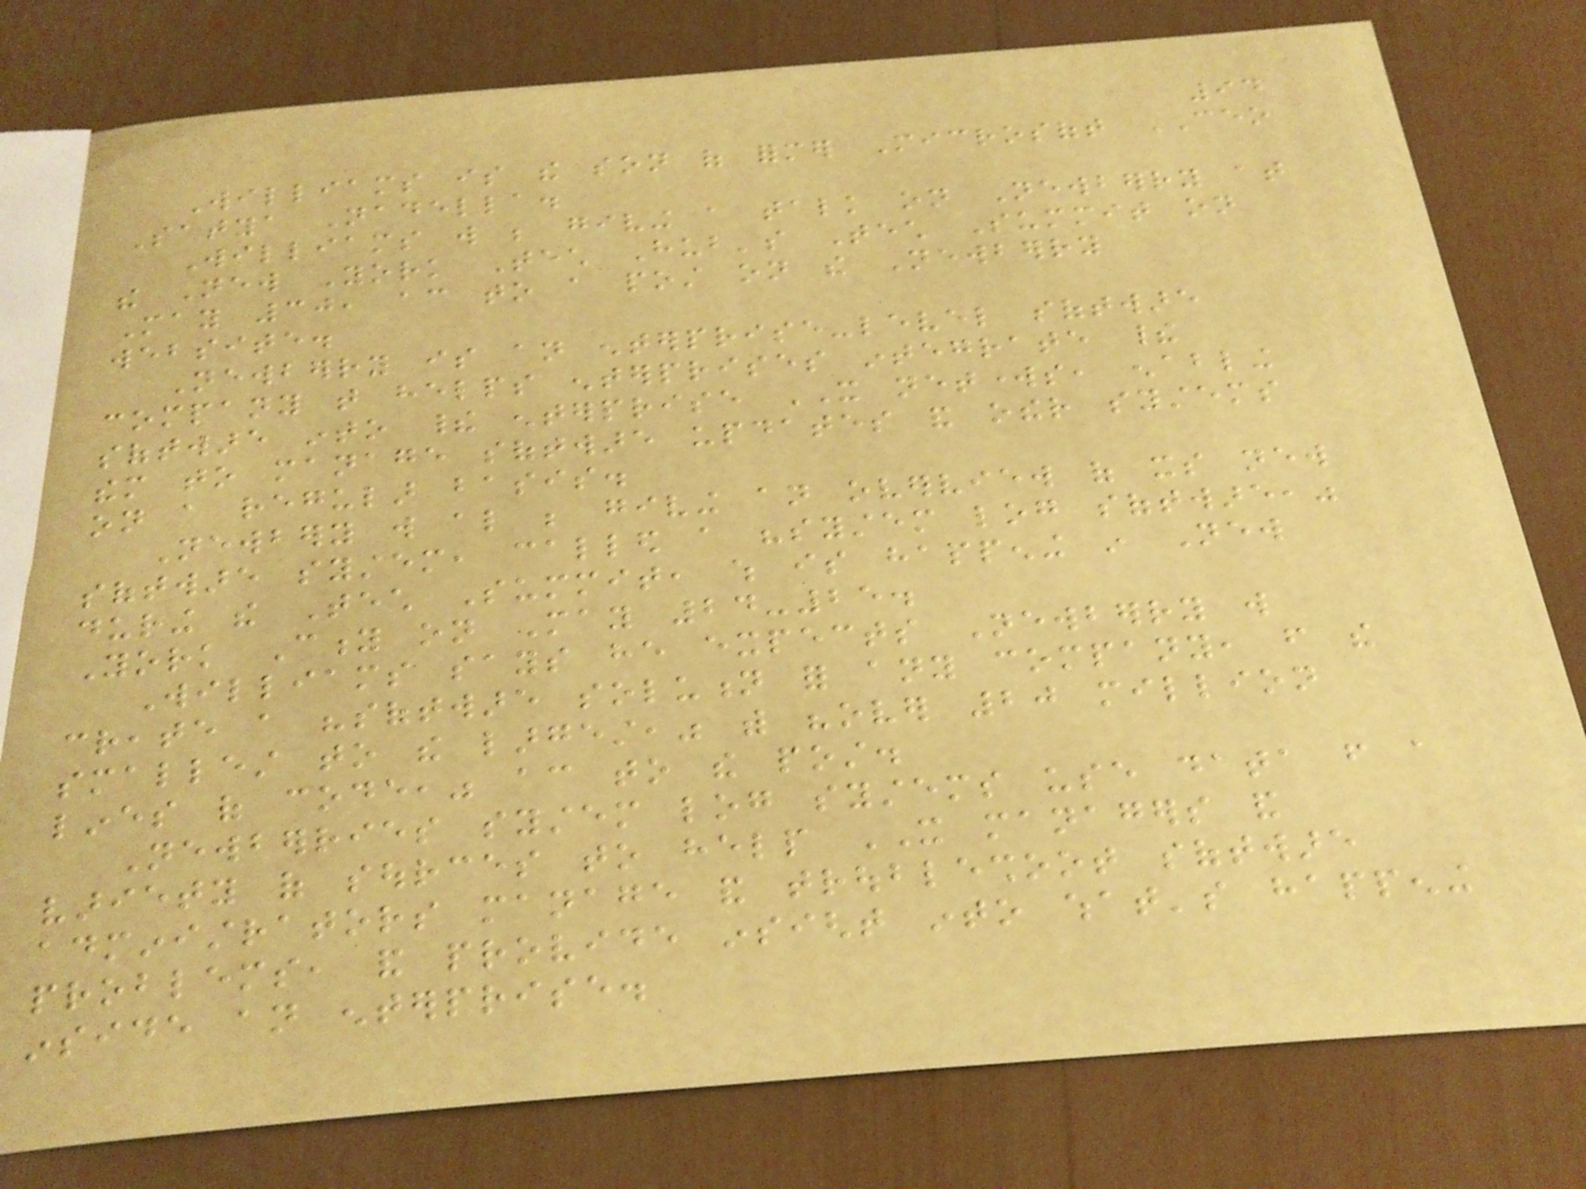94
Williams is the son of former Microsoft CEO
Satya Nadella.
Williams will be giving a talk on Newberry at
the New York Tech Hub's Tech Summit on
May 30, according to a post on the Newberry
website.
Newberry is an enterprise-level software
company that helps enterprises integrate their
software into their enterprise IT networks, enabling
them to manage software updates and other systems
on a regular basis.
Newbery will also be giving an overview of its new
software system, called a "system log software,"
during the Tech Summit, which is happening in New
York City on May 24-25.
Williams says he expects Newberry will
create a "software solution for any company, from the
smallest to the largest," with "over 20 million
lines of code," according to the post.
Newberries system log systems use data from a
variety of sources to help IT managers and
administrators manage and troubleshoot software
problems, and provide insight into what's happening
inside an enterprise.
